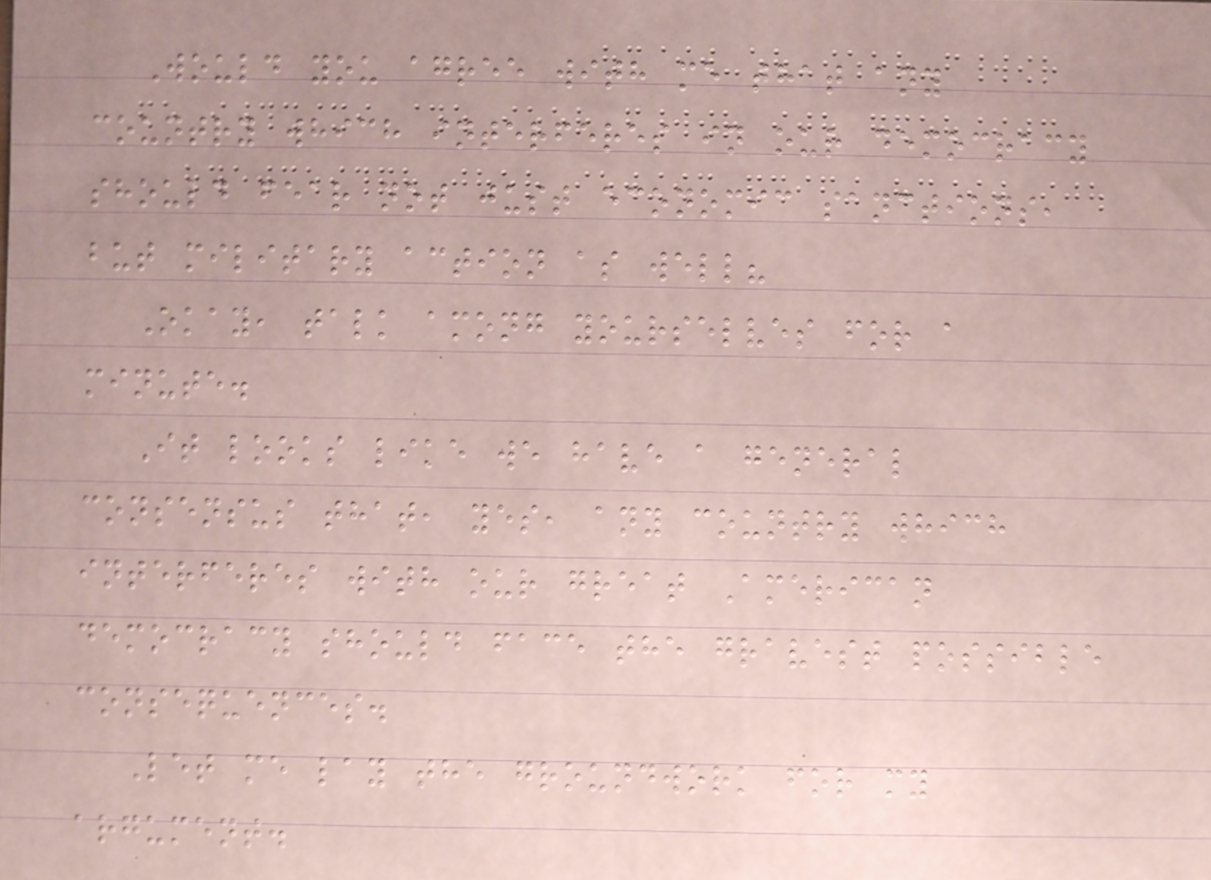Would you agree with me that any
country which interferes in our democracy
should fear not just economic sanctions,
but military action as well?
Okay, talk among yourselves for a
minute.
It looks like we have a general
consensus that, yes, any country which
interferes with our great American
democracy should face the gravest possible
consequences.
Let me lay the groundwork for my
argument.
